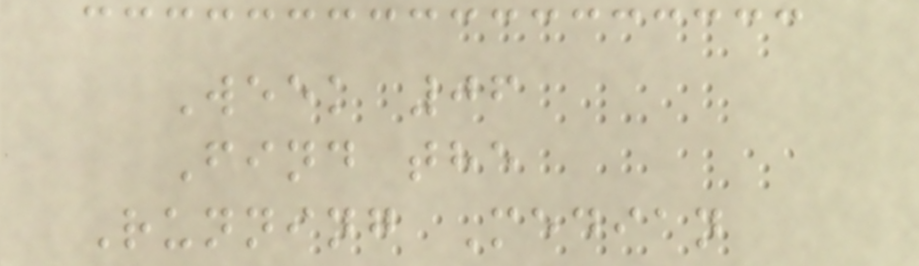Week 06
Find the
Running Median
